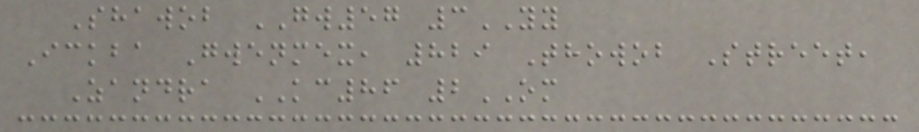Shawob GW57 3YY
Ickba Gwenmex, 829 Thowob Street,
Zandra KC86 2OM
